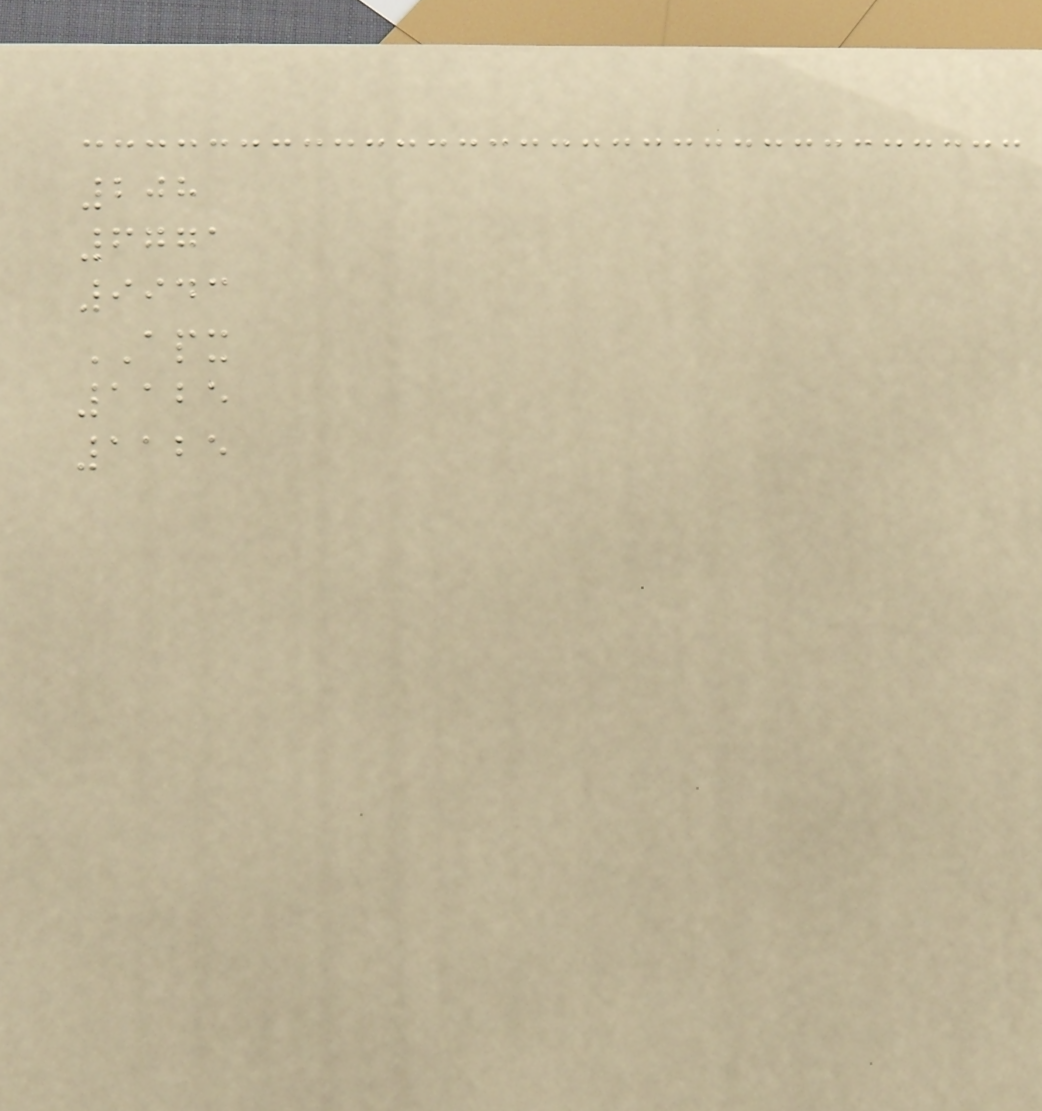208
6771
9943
APX
1125
1125
